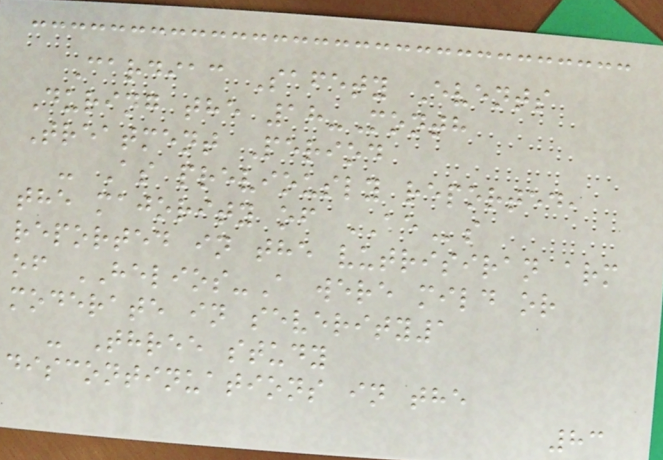Cardiac Safety Events
During the 18-Month
Treatment Period
- As previously reported,
the majority of AEs
reported in the vutrisiran arm
of HELIOS-A were mild or
moderate in severity1
- Three study
discontinuations in the
83
